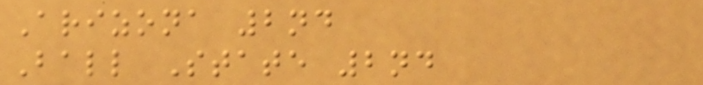Arizona 2nd
Ball State 2nd
